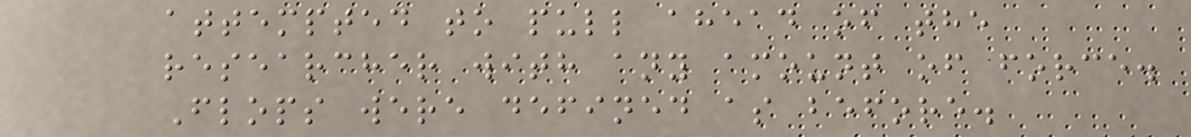attempted to pull ahead of the
researcher with any amount of force.
Flops were defined as before.
